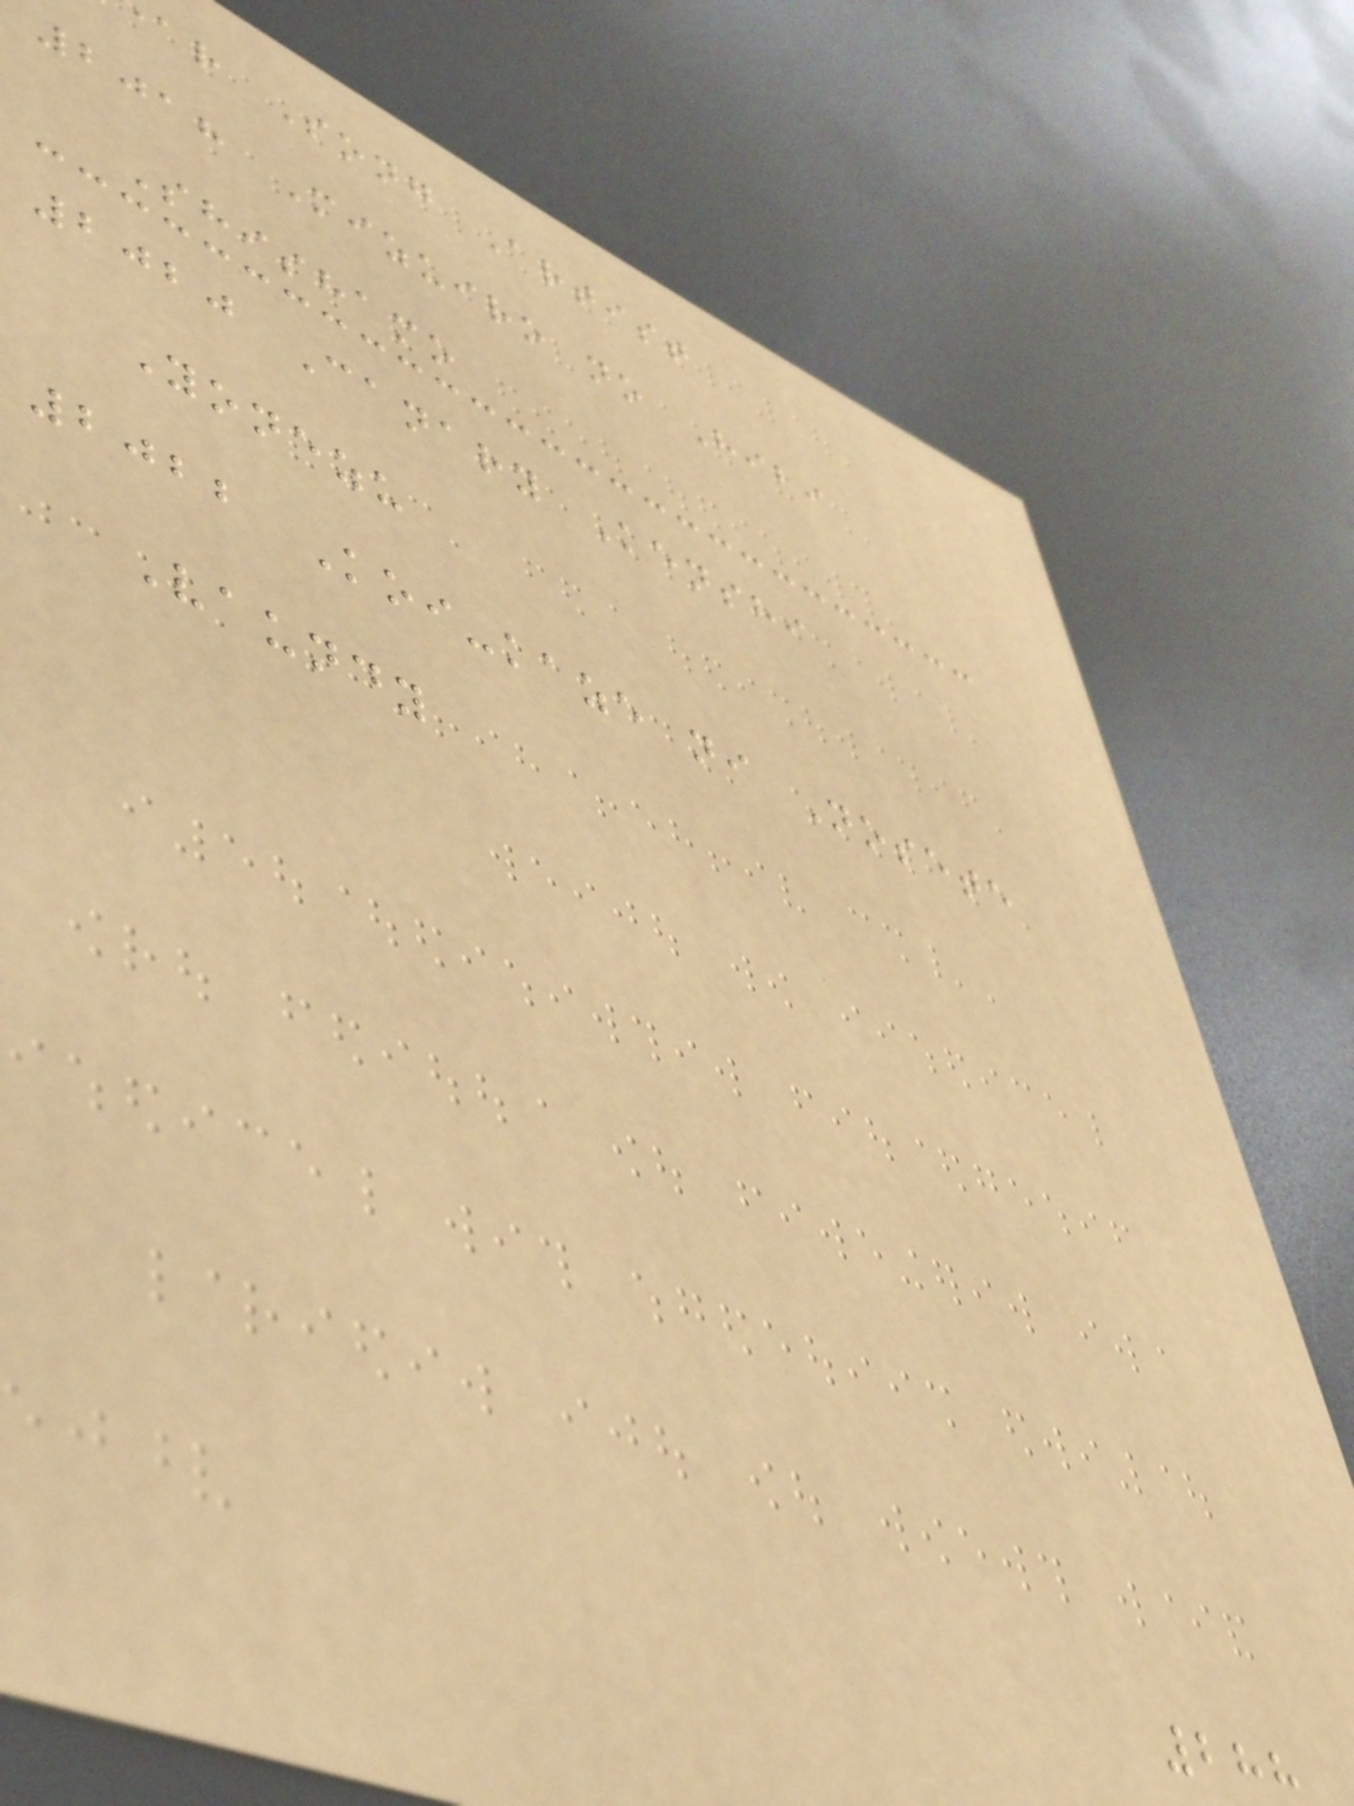ar Song Artist
2018 Mizuiro no Hibi
Shishamo
2020 Canary Kenshi
Yonezu
2022 Koi-kaze ni Nosete
Vaundy
288
